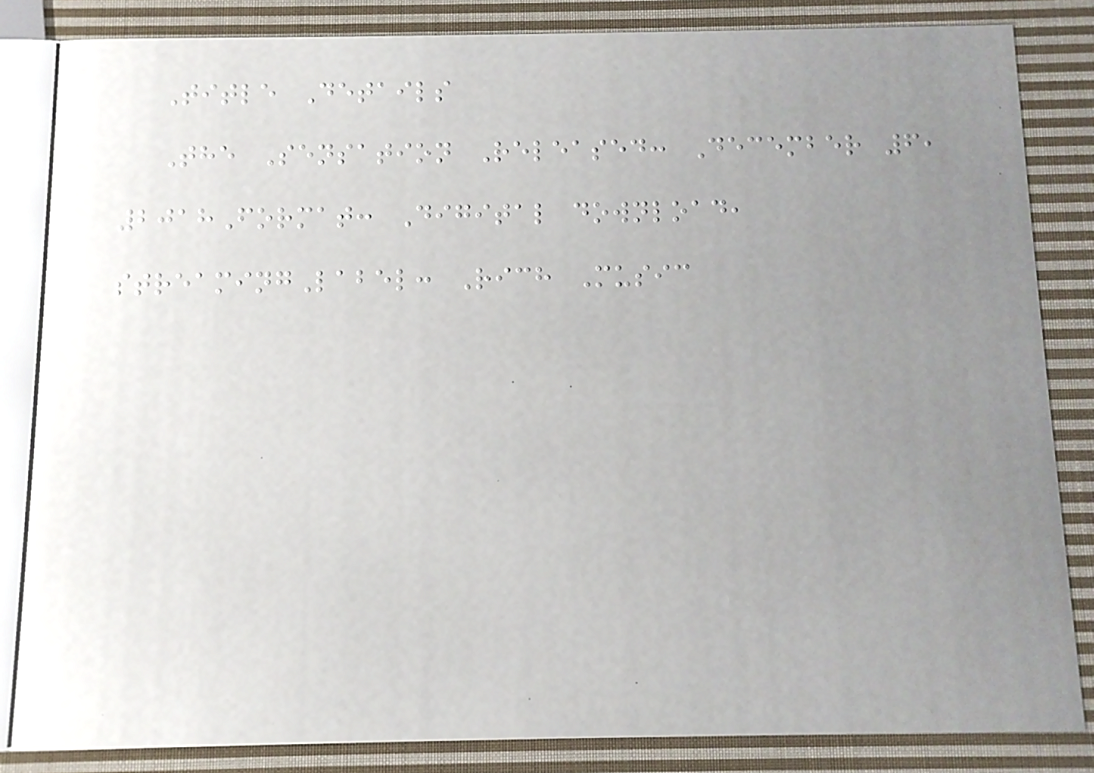Title Details
The Sensation Released: December 6,
2018Format: Digital download,
streamingLabel: Rich Music
